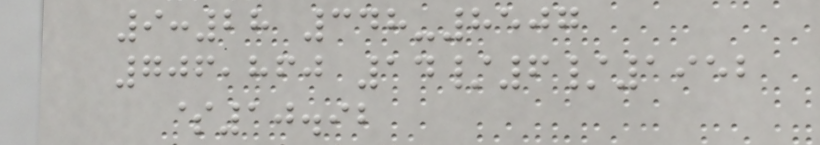9:28 348-8507
706,860 14/6/1952
$10.92
